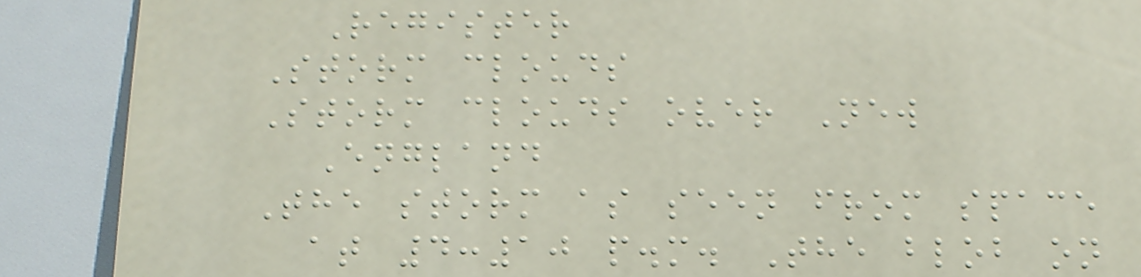Register
Storm clouds
Storm clouds over New
England
The storm as seen from space
at 4:10 p.m. The blob on
